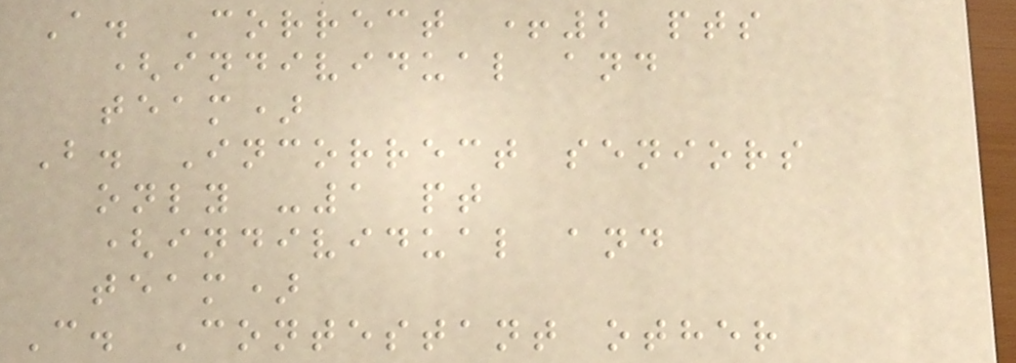A. Correct +2 pts
(individual and
team)
B. Incorrect seniors
only -1 pt
(individual and
team)
C. Contestant other
